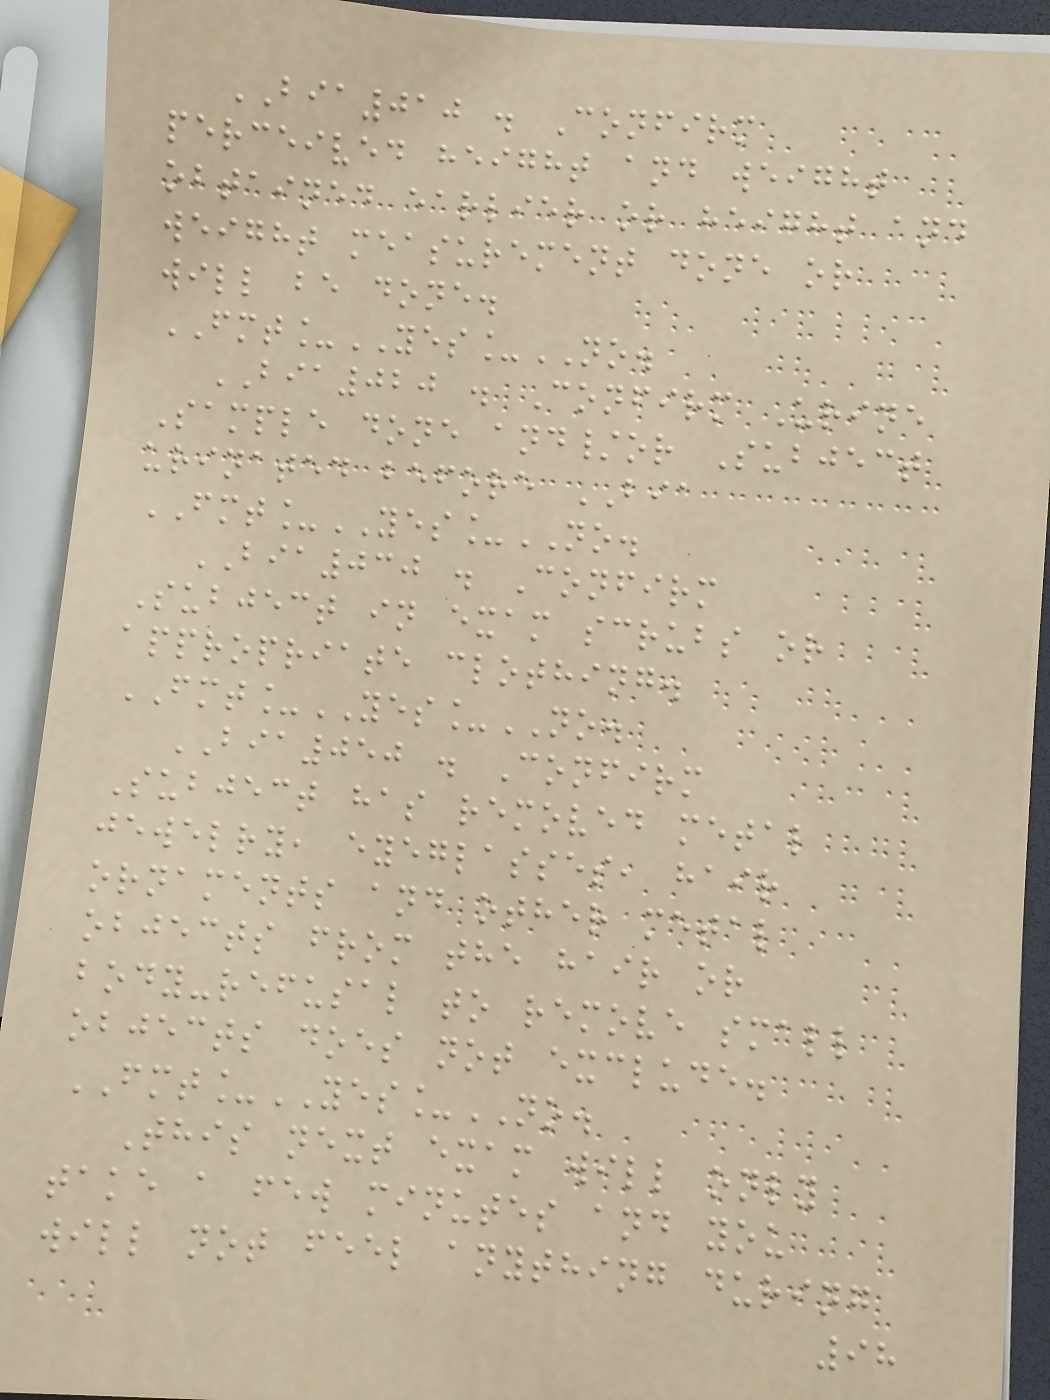BIA010 . Confirm
perceived height and weight
obtained earlier or height and
weight measurement done or
will be done.
FMT_YES_NO.
BIA020 . Confirm Urine
Sample done and/or Subject
urinated before BIA
FMT_YES_NO.
BIA030 . Confirm
Subject in exam scrubs or
appropriate clothing.
FMT_YES_NO.
BIA050 . Confirm
Subject has removed metal
jewelry, eyeglasses, hair
ornaments and other metal
objects from the hair or
body-refusal to remove small
objects does not exclude.
FMT_YES_NO.
This next exam will only
take a few minutes and you
will not feel anything during
98
